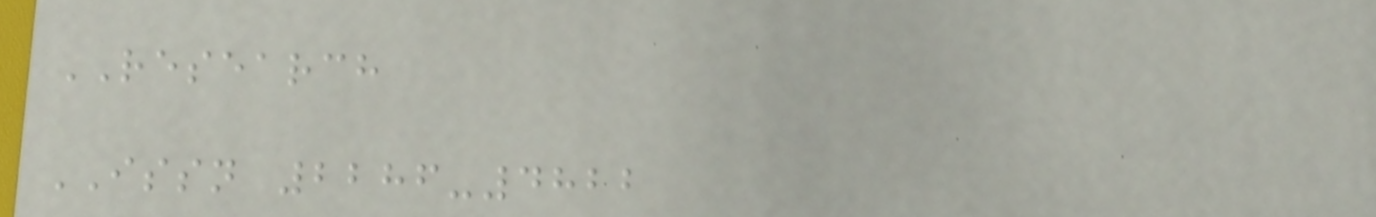RESEARCH
ISSN 2286-4822
